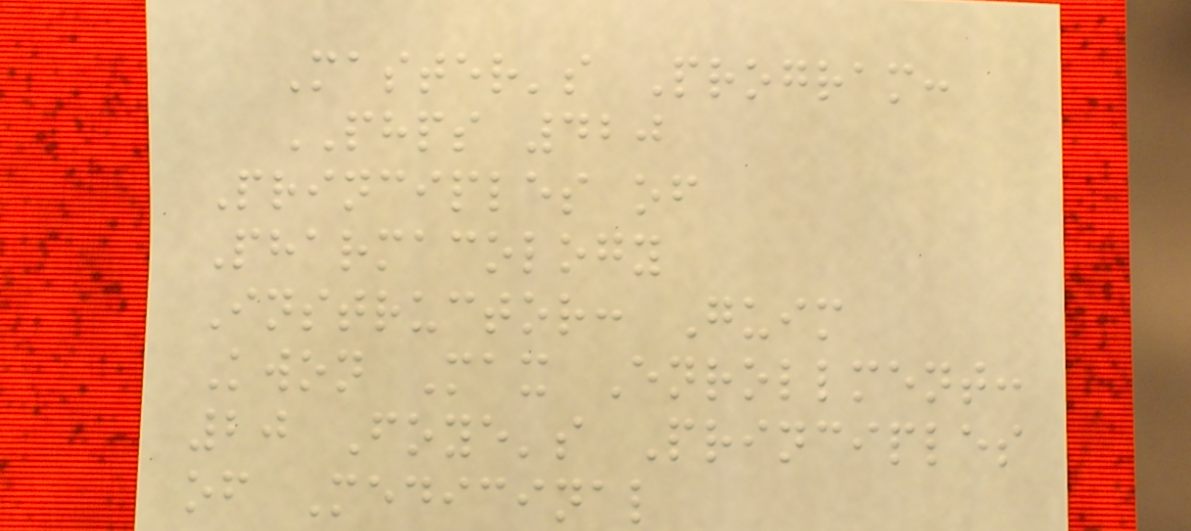Master's Program:
PHPS 420
Principles of
Pharmacology
Instructor: Guim
Kwon Max Enrollment:
20 Foye's Principles
of Medicinal
